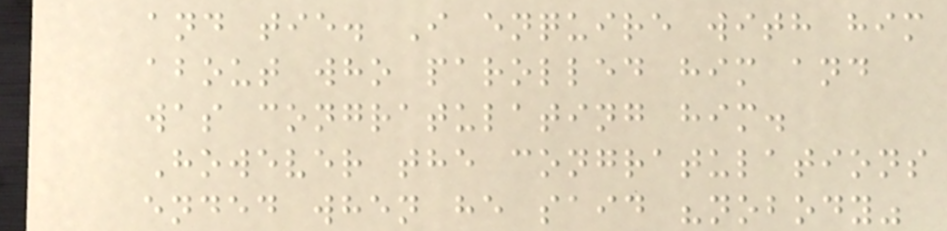and tie. I enquire with him
about who parolled him and
was congratulating him.
However the congratulations
ended when he said "nobody"
